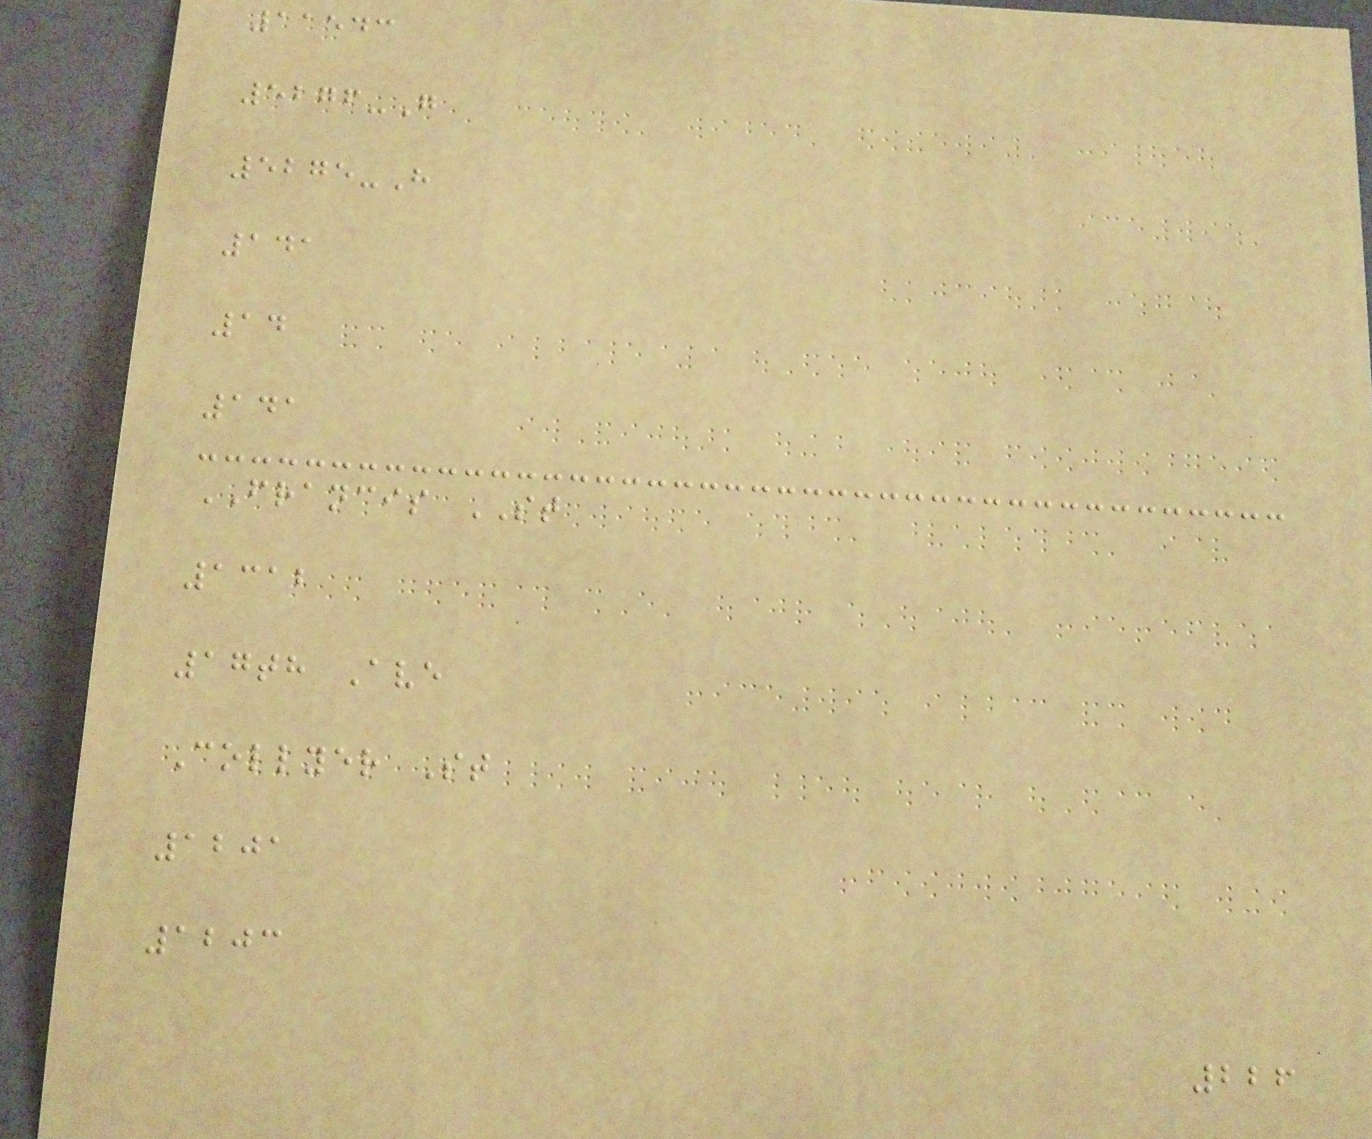11543
5276-G
5275-H
141
14
141
FRANCIS ST
1312
17th Ave
Collyer St
1201
1203
226
